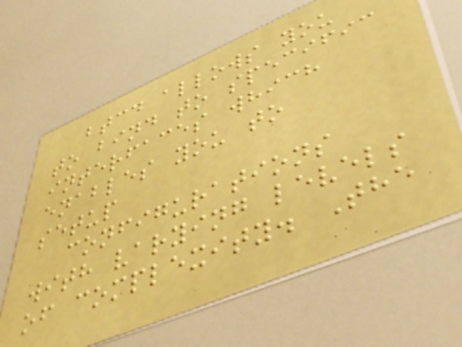btcd allows you
to bind to specific
interfaces which
enables you to
setup
configurations
with varying levels
of complexity. The
